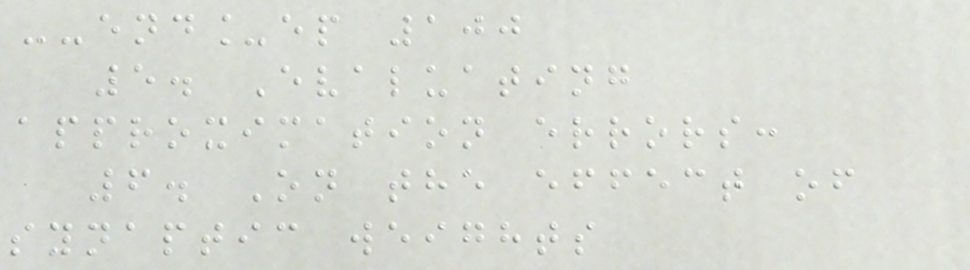--end_ep 100
5. Evaluating
approximation errors:
6. On the effect of
synaptic weights
